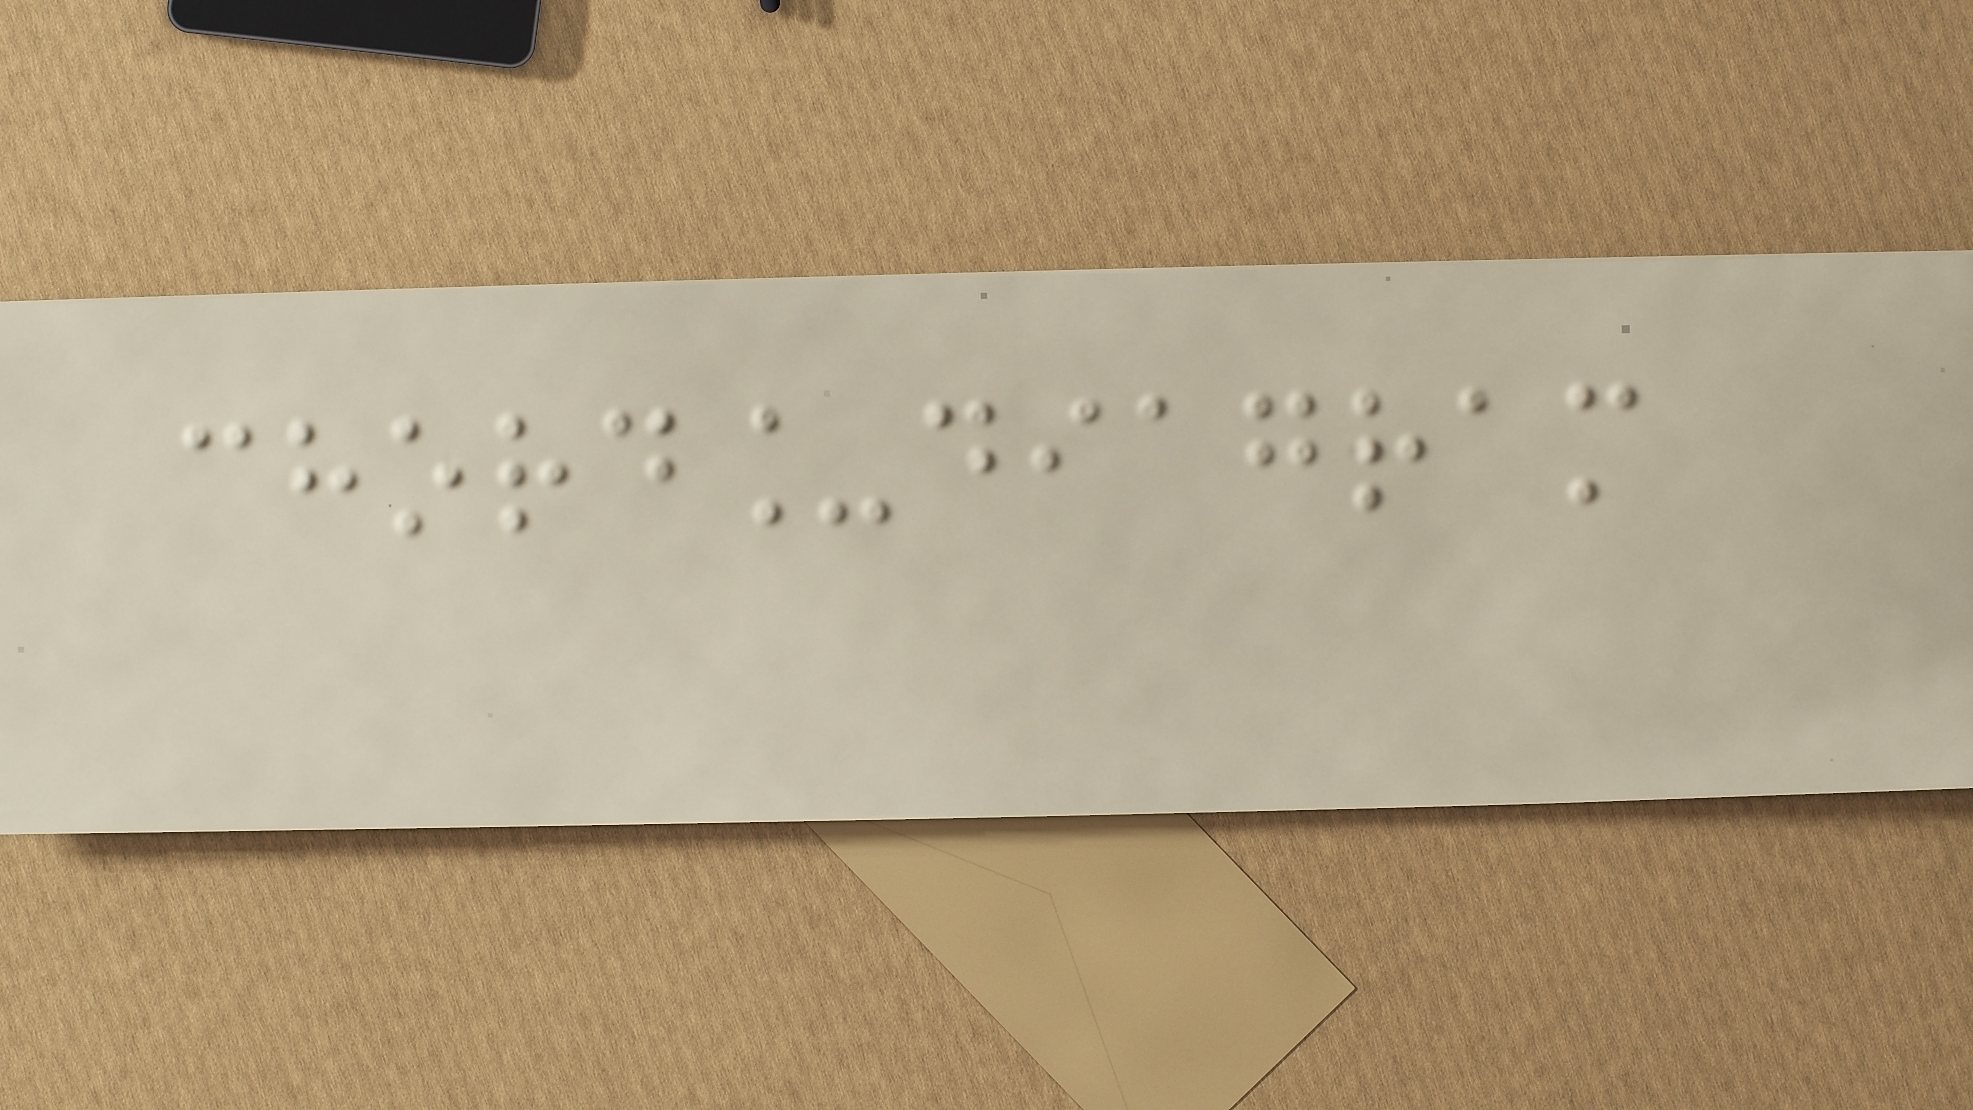chord_diagram
